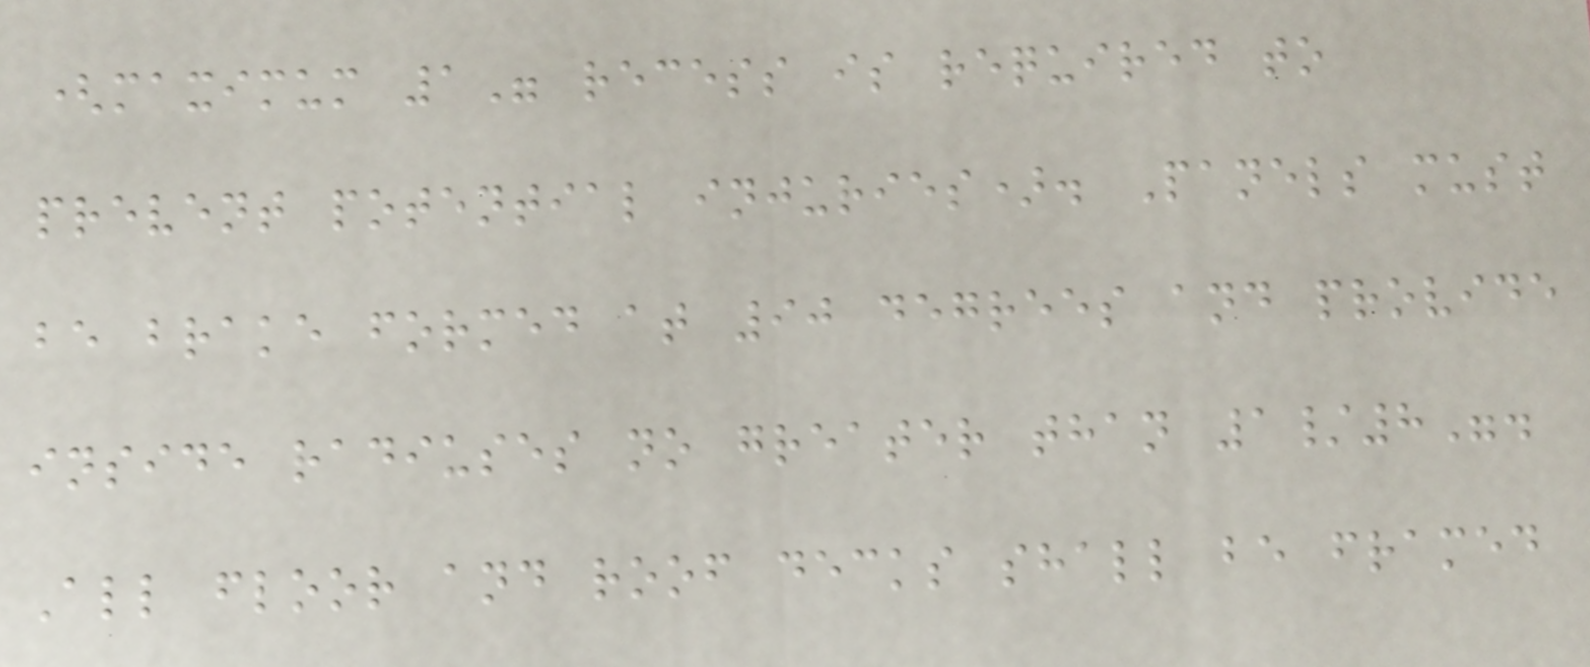(maximum 1" recess is required to
prevent potential injuries). Panels must
be brake formed at 90 degrees and provide
inside radiuses no greater than 1/8".
All floor and roof decks shall be framed
